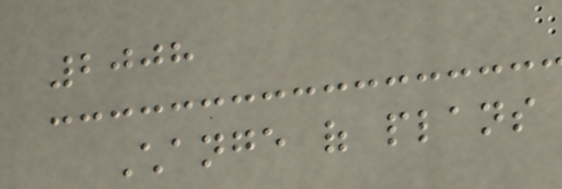2008
Change of plans
